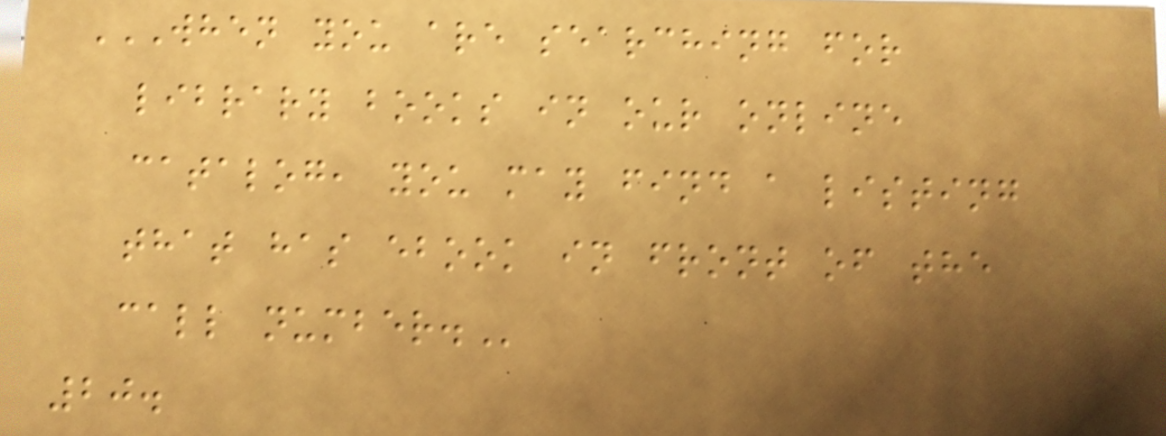WHEN YOU ARE SEARCHING FOR
LIBRARY BOOKS IN OUR ONLINE
CATALOG, YOU MAY FIND A LISTING
THAT HAS EBOOK IN FRONT OF THE
CALL NUMBER.
20.
